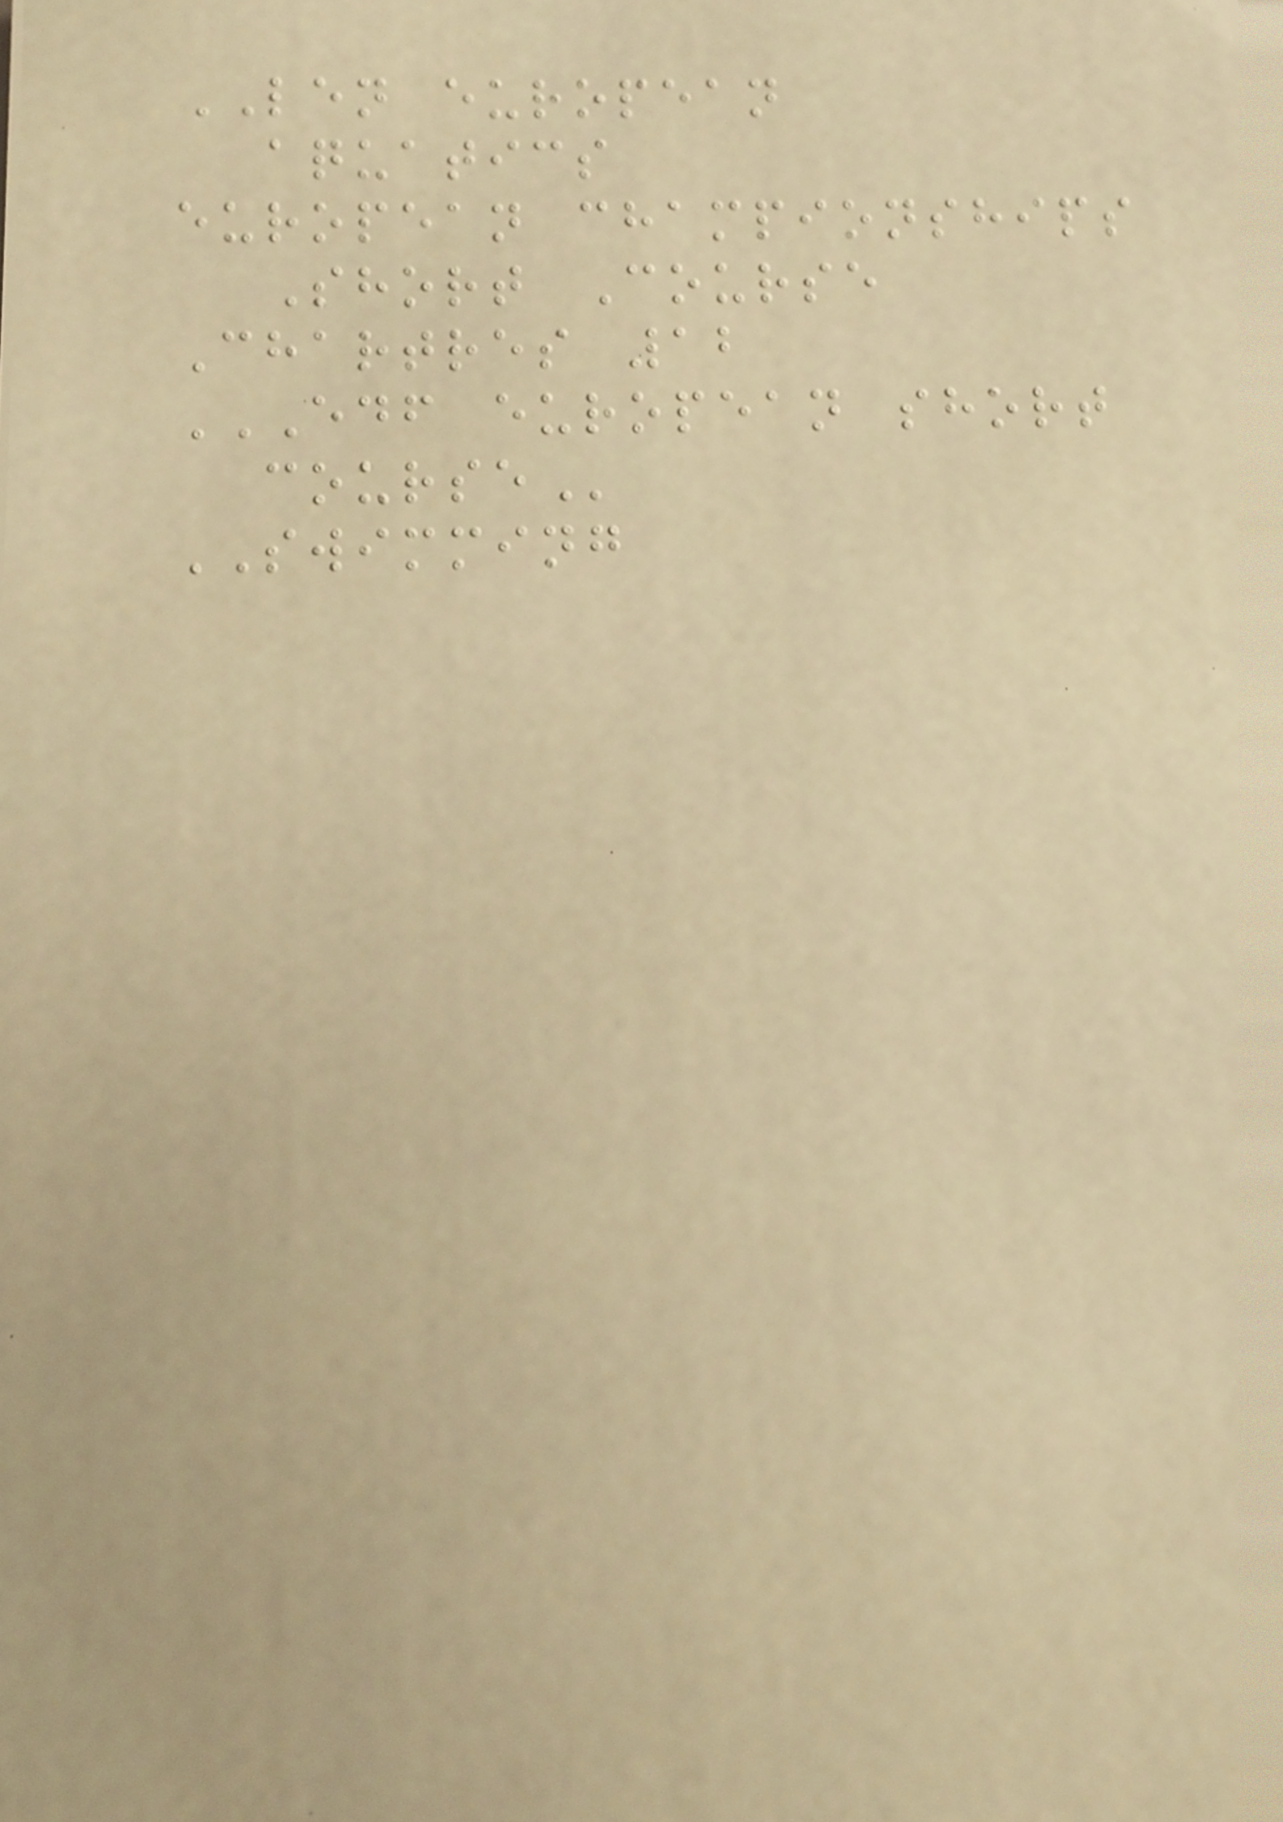LEN european
aquatics
european championships
Short Course
Chartres 12
EDF EUROPEAN SHORT
COURSE
SWIMMING
